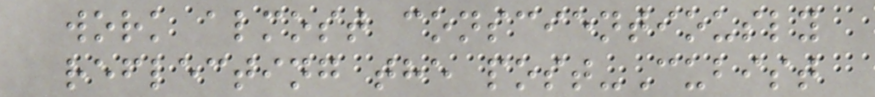work almost conscientiously
reflecting the post-Cubist
